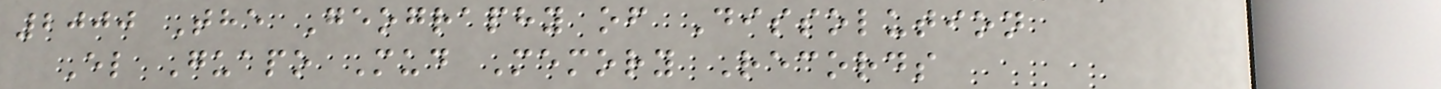2000 The Geography of Dissolution
El Guapo Mud Memory Records
